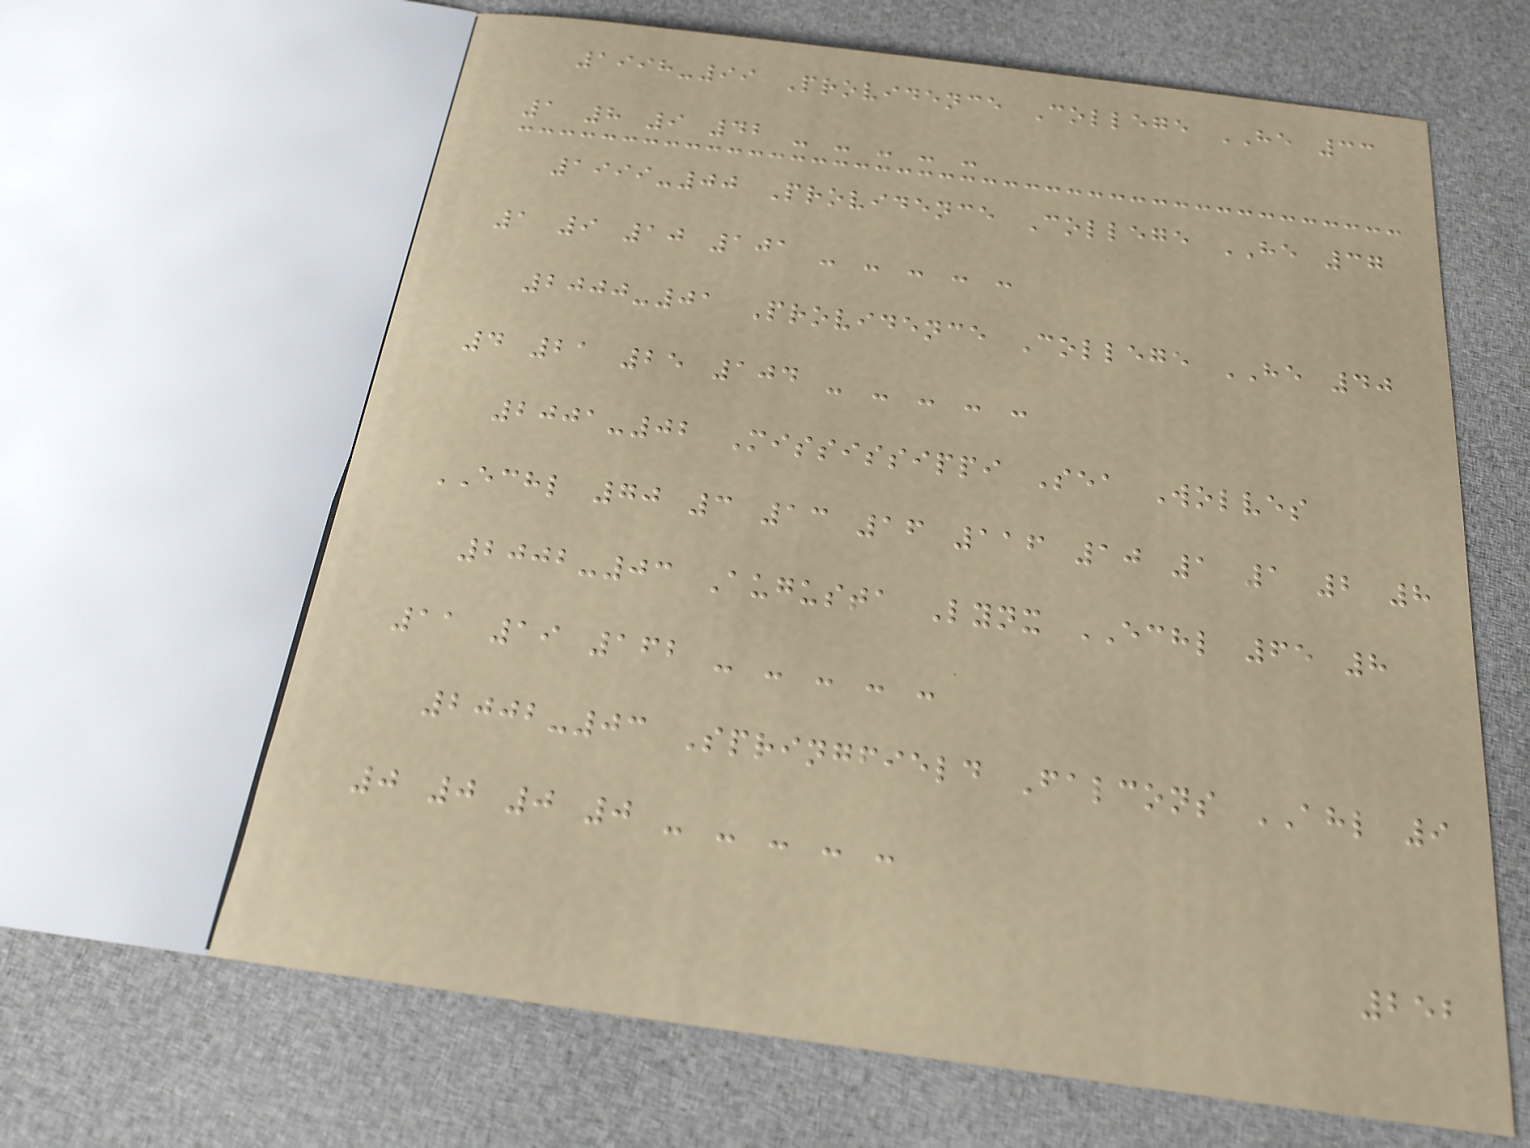1998-99 Providence College HE 33
1 8 9 42 - - - - -
1999-00 Providence College HE 37
1 9 10 101 - - - - -
2000-01 Providence College HE 40
4 21 25 104 - - - - -
2001-02 Mississippi Sea Wolves
ECHL 70 3 13 16 116 10 1 1 2 8
2002-03 Augusta Lynx ECHL 65 8
11 19 162 - - - - -
2002-03 Springfield Falcons AHL 9
0 0 0 0 - - - - -
252
